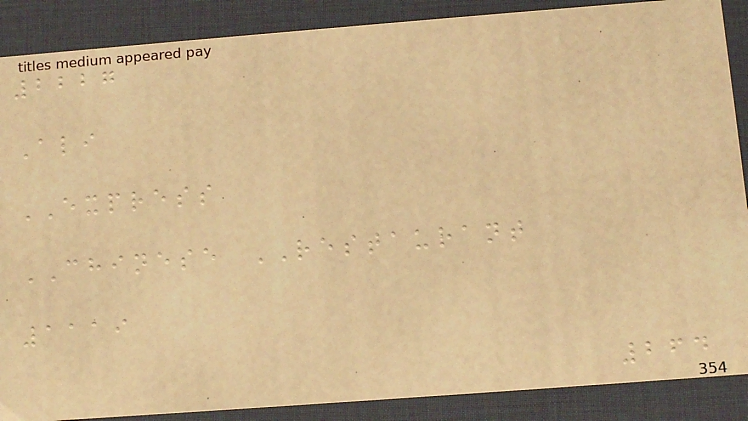2227
Ali
EXPRESS
CHINESE RESTAURANT
1119
264
